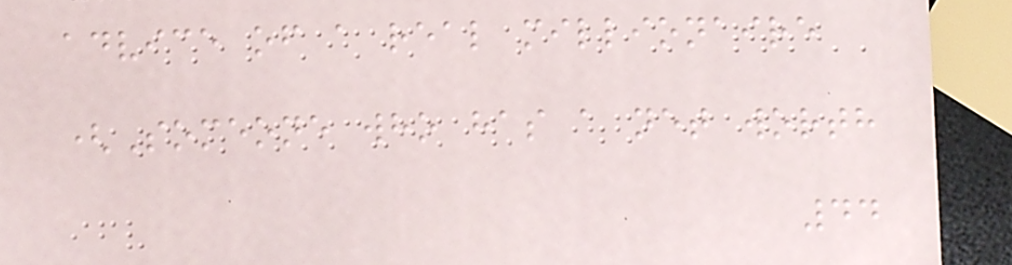advice of a real millionaire
(Someone who has a net worth
44
